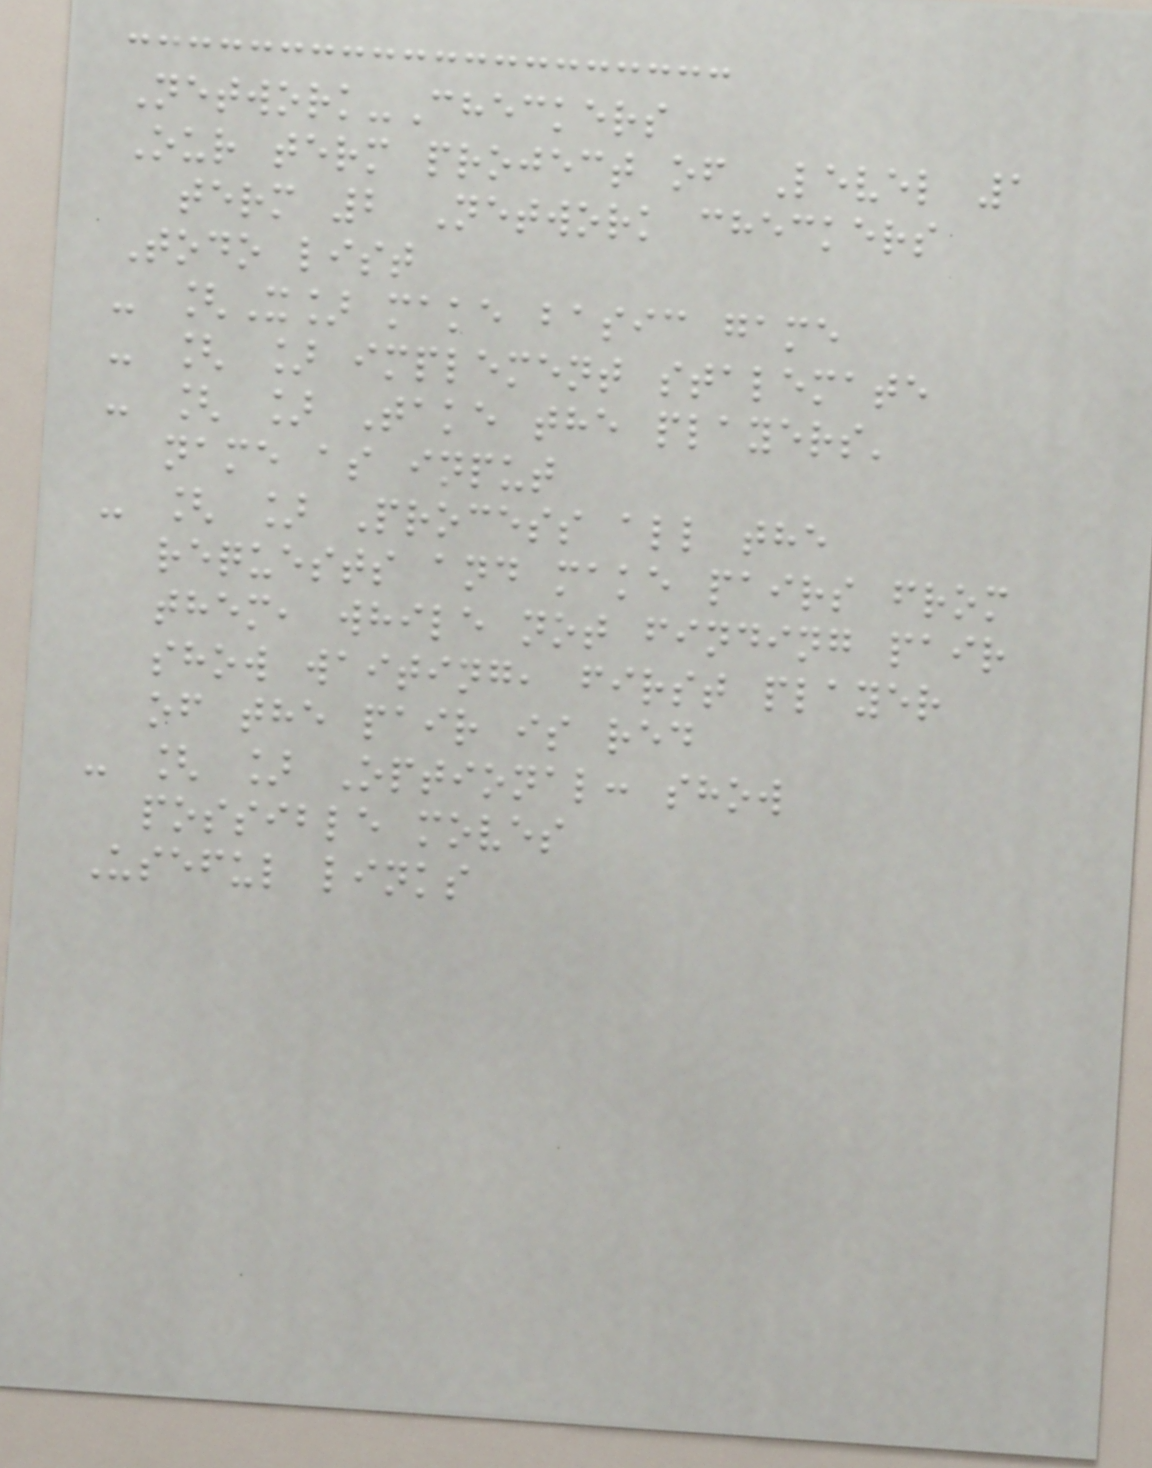Network-Checkers
Our term project of Level 1
term 2 Network checkers
Todo list
- [X] make basic game
- [ ] implement stalemate
- [ ] Take the players'
name as input
- [ ] Process all the
requests and make pairs from
them, while not finding pair
show waiting, first player
of the pair is red
- [ ] Optional: show
possible moves
Useful links
